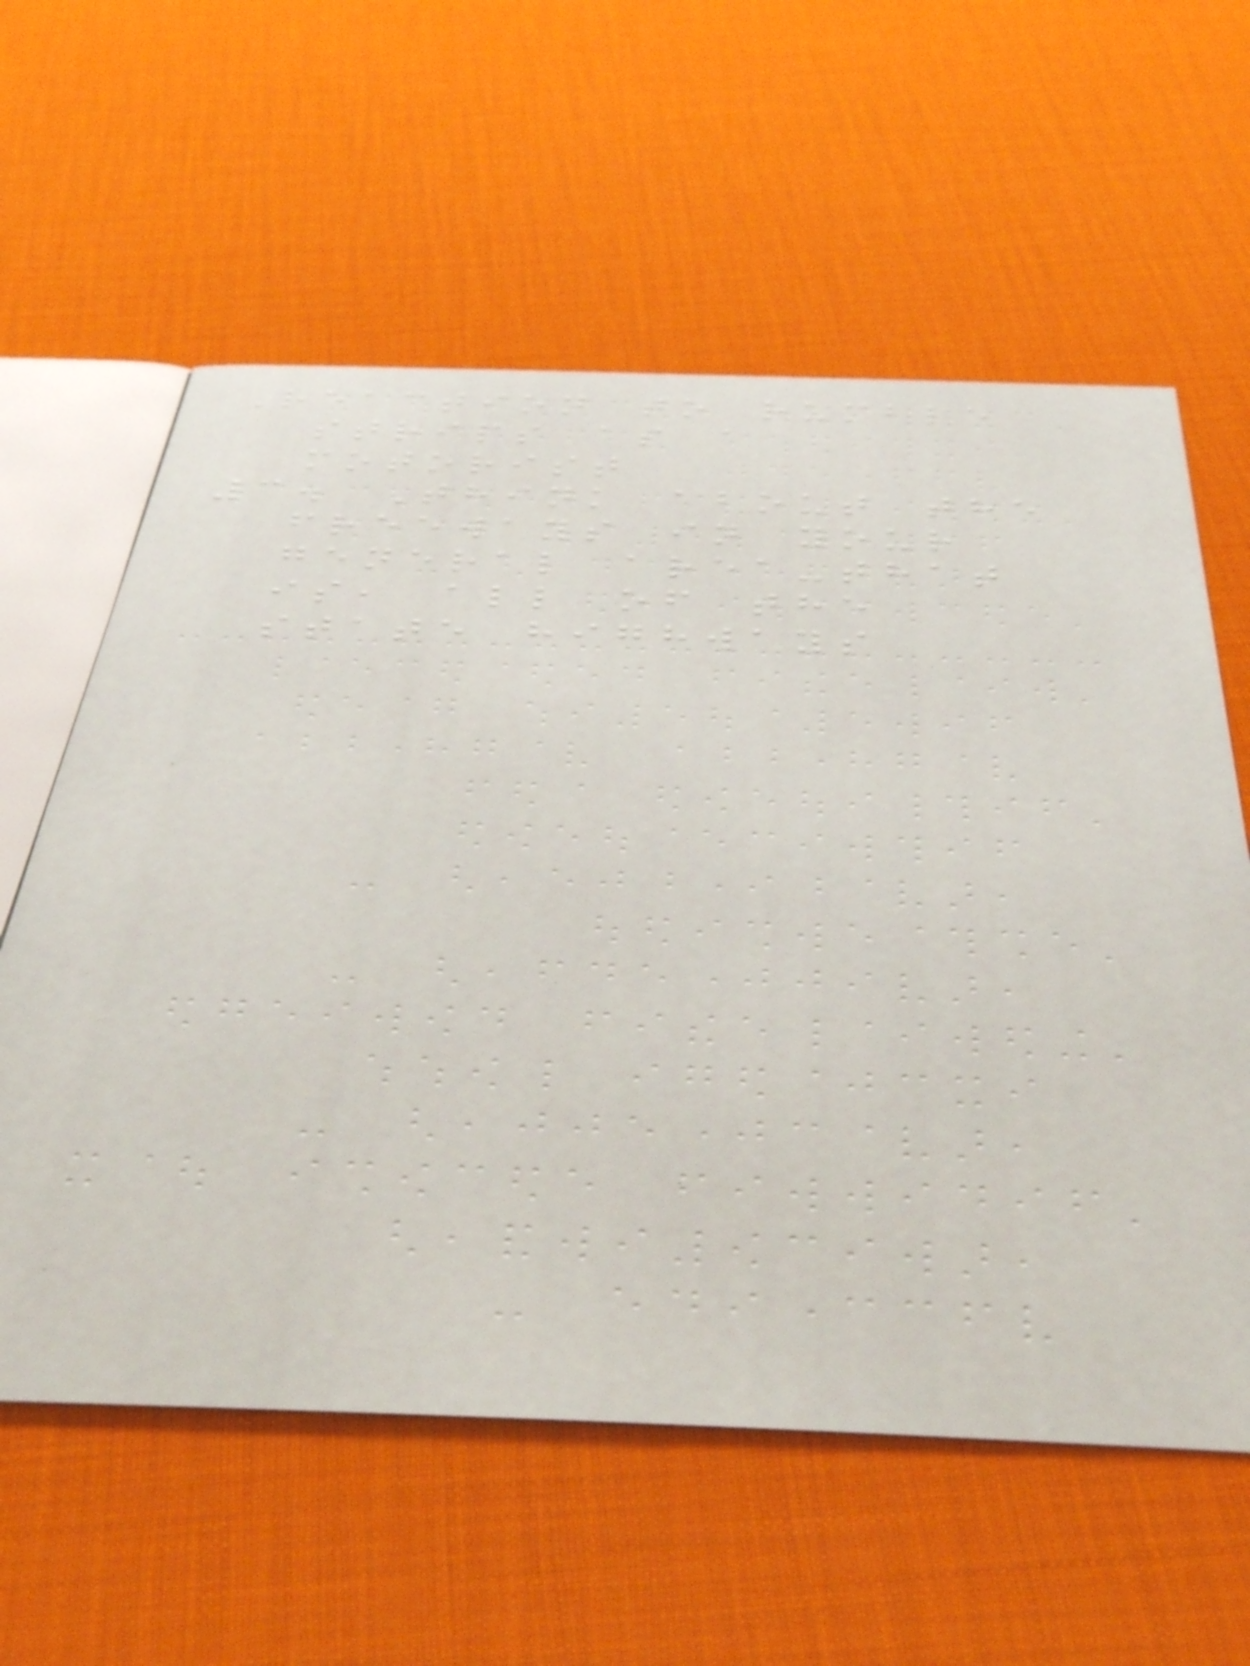Reaction to rumble
strips as a
motorist
3. Think about the
freeways in your
general area-that
is, all of the
state highways
